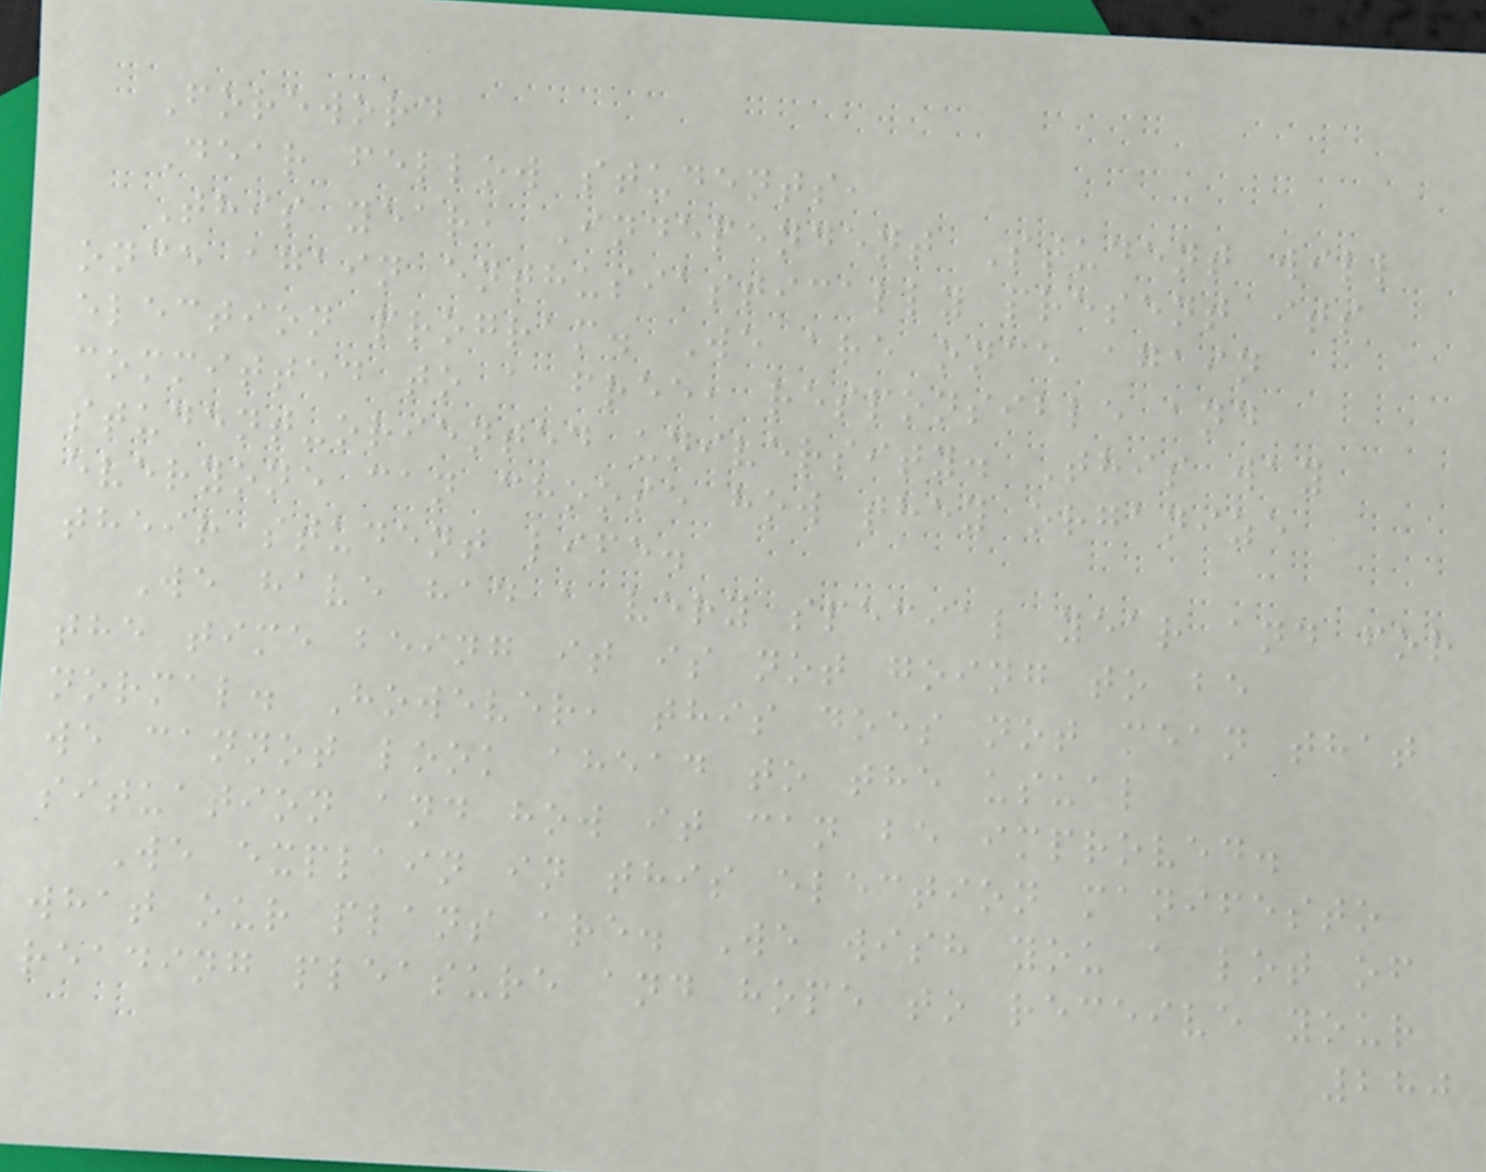Foreword
Dear fellow students,
This year, Independent Student will
once again enthusiastically present its
election program. We are once again
committed to a free, responsible and
student-oriented university. This way
everyone can choose how they organize
their student life.
We have had a very special year and for
the time being it is not going to be
normal. However, this does not mean that
we cannot look ahead to the usual
situation and how it can be improved.
We explain in this election manifesto
what our plans are. We wish you a lot of
reading pleasure and hope to receive your
280
